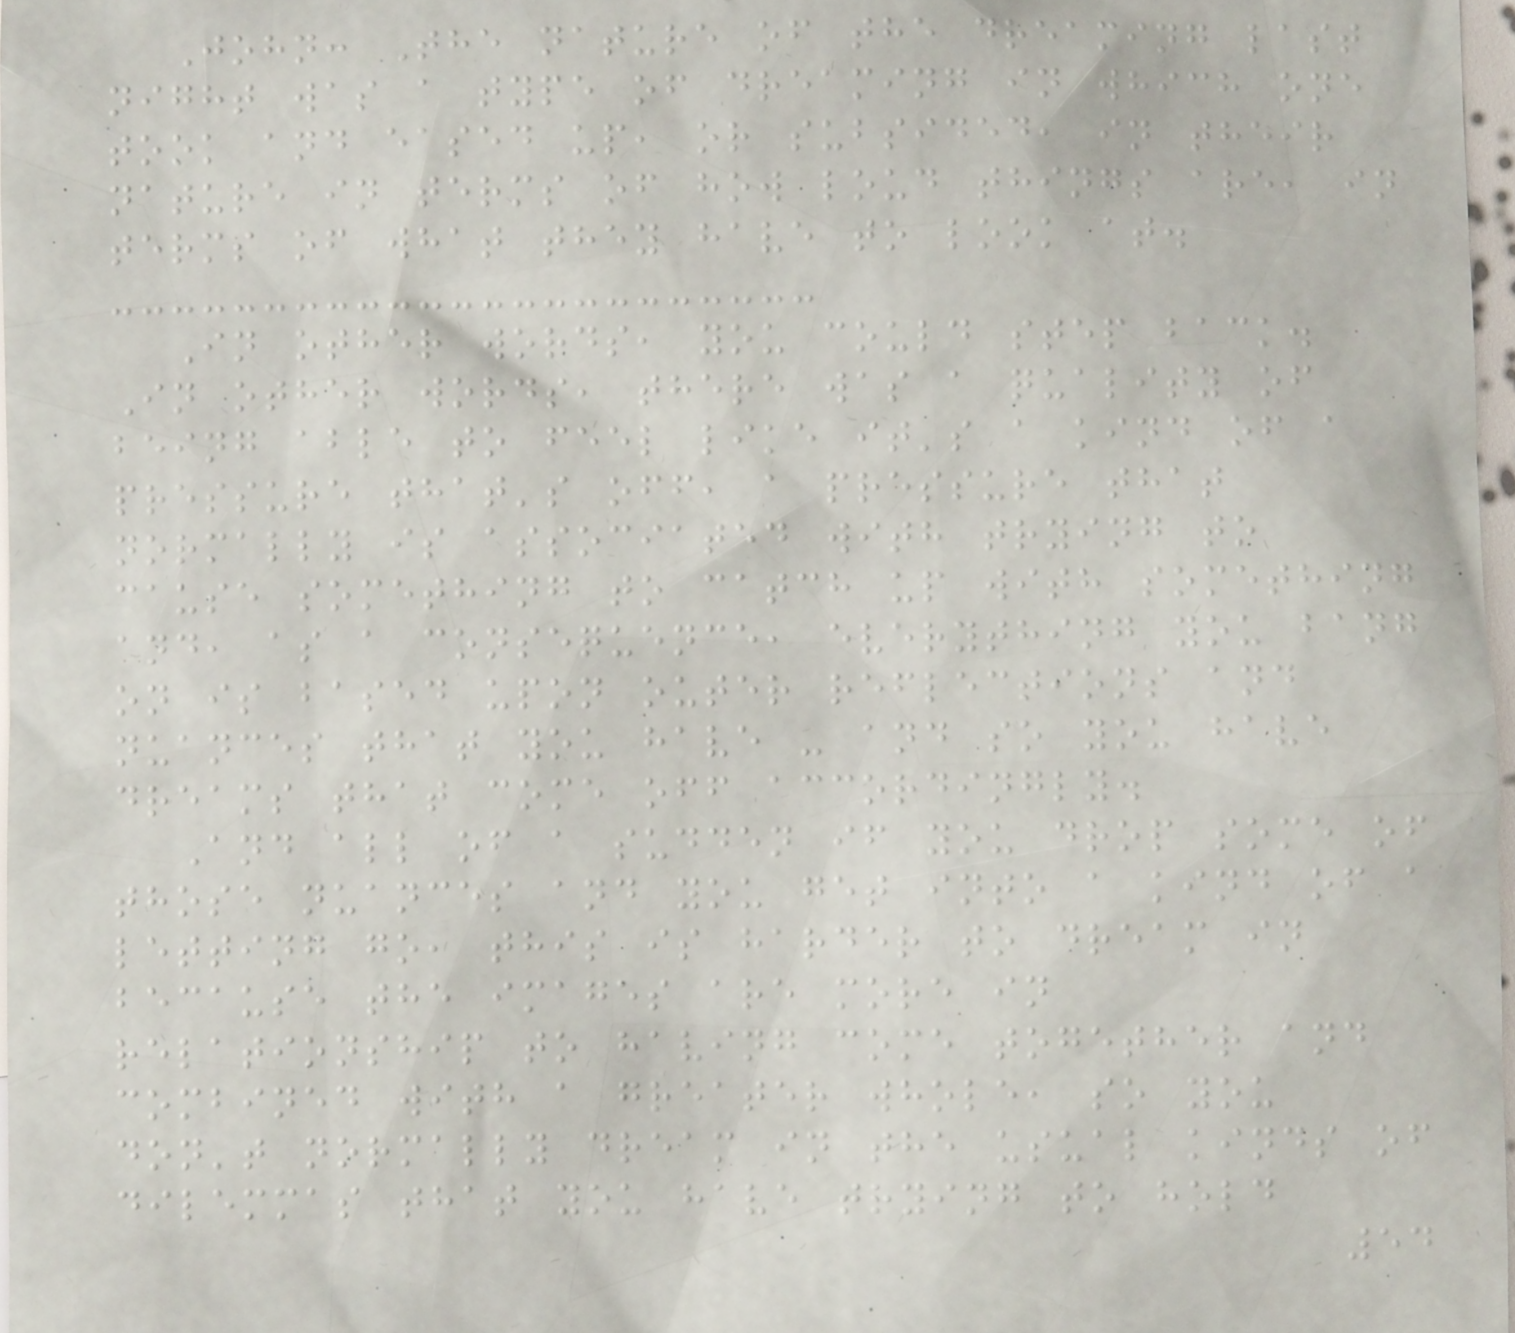John: The nature of the dreaming last
night was a type of dreaming in which one
took and eased up, or subsided, in their
nature in terms of how loud things are, in
terms of what they have to look at.
In other words, you could step back.
In other words, there was a quality of
being able to feel like it's a kind of a
pressure that's off, a pressure that
normally is associated with trying to
cause something to catch up with something
and, as a consequence, everything you bang
on is based upon outer reflections and
nuances that you have - and so you have
dreams that come off accordingly.
And all of a sudden if you drop some of
those nuances and you get into a kind of a
letting go, this is harder to dream in
because the images are more in
relationship to having come together and
combined with a greater whole, so you
don't normally dream in the usual kinds of
dilemmas that you have trying to hold
54
